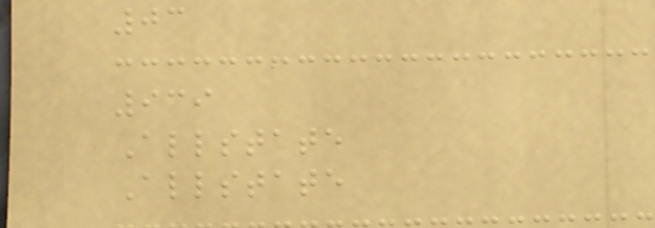03
939
Allstate
Allstate
